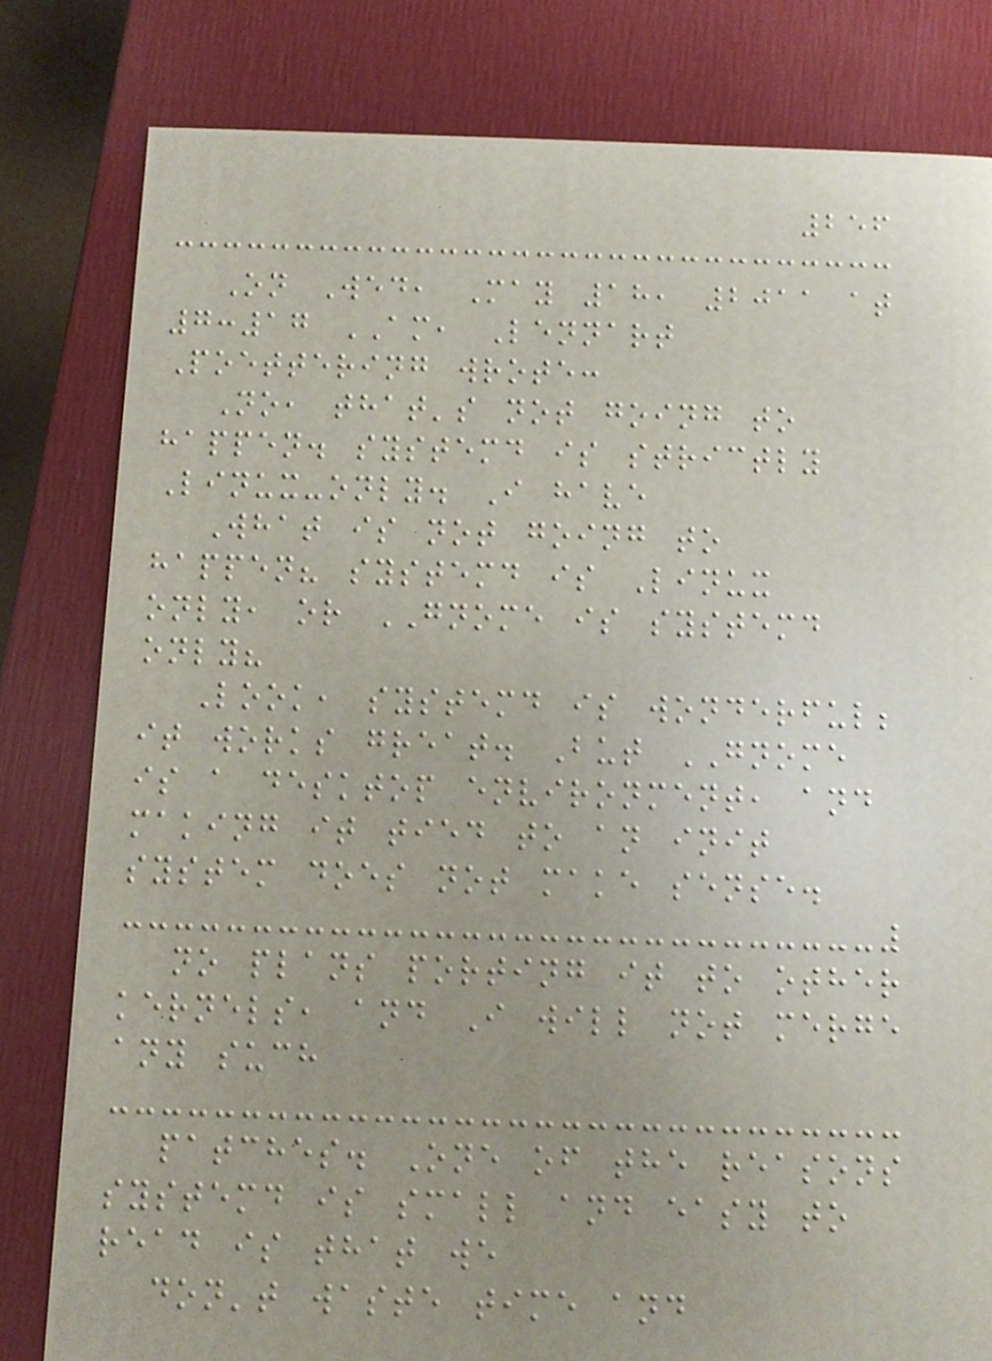256
On Wed, May 18, 2011 at
7:17 AM, Lennart
Poettering wrote:
No, that's not going to
happen. systemd is strictly
Linux-only. I have
What is not going to
happen? systemd is Linux
only, or GNOME is systemd
only?
Look, systemd is wonderful;
it works great. But GNOME
is a desktop environment, and
making it tied to an init
system does not make sense.
no plans porting it to other
kernels, and I will not merge
any such
patches. One of the reasons
systemd is small and easy to
read is that we
don't waste time and
